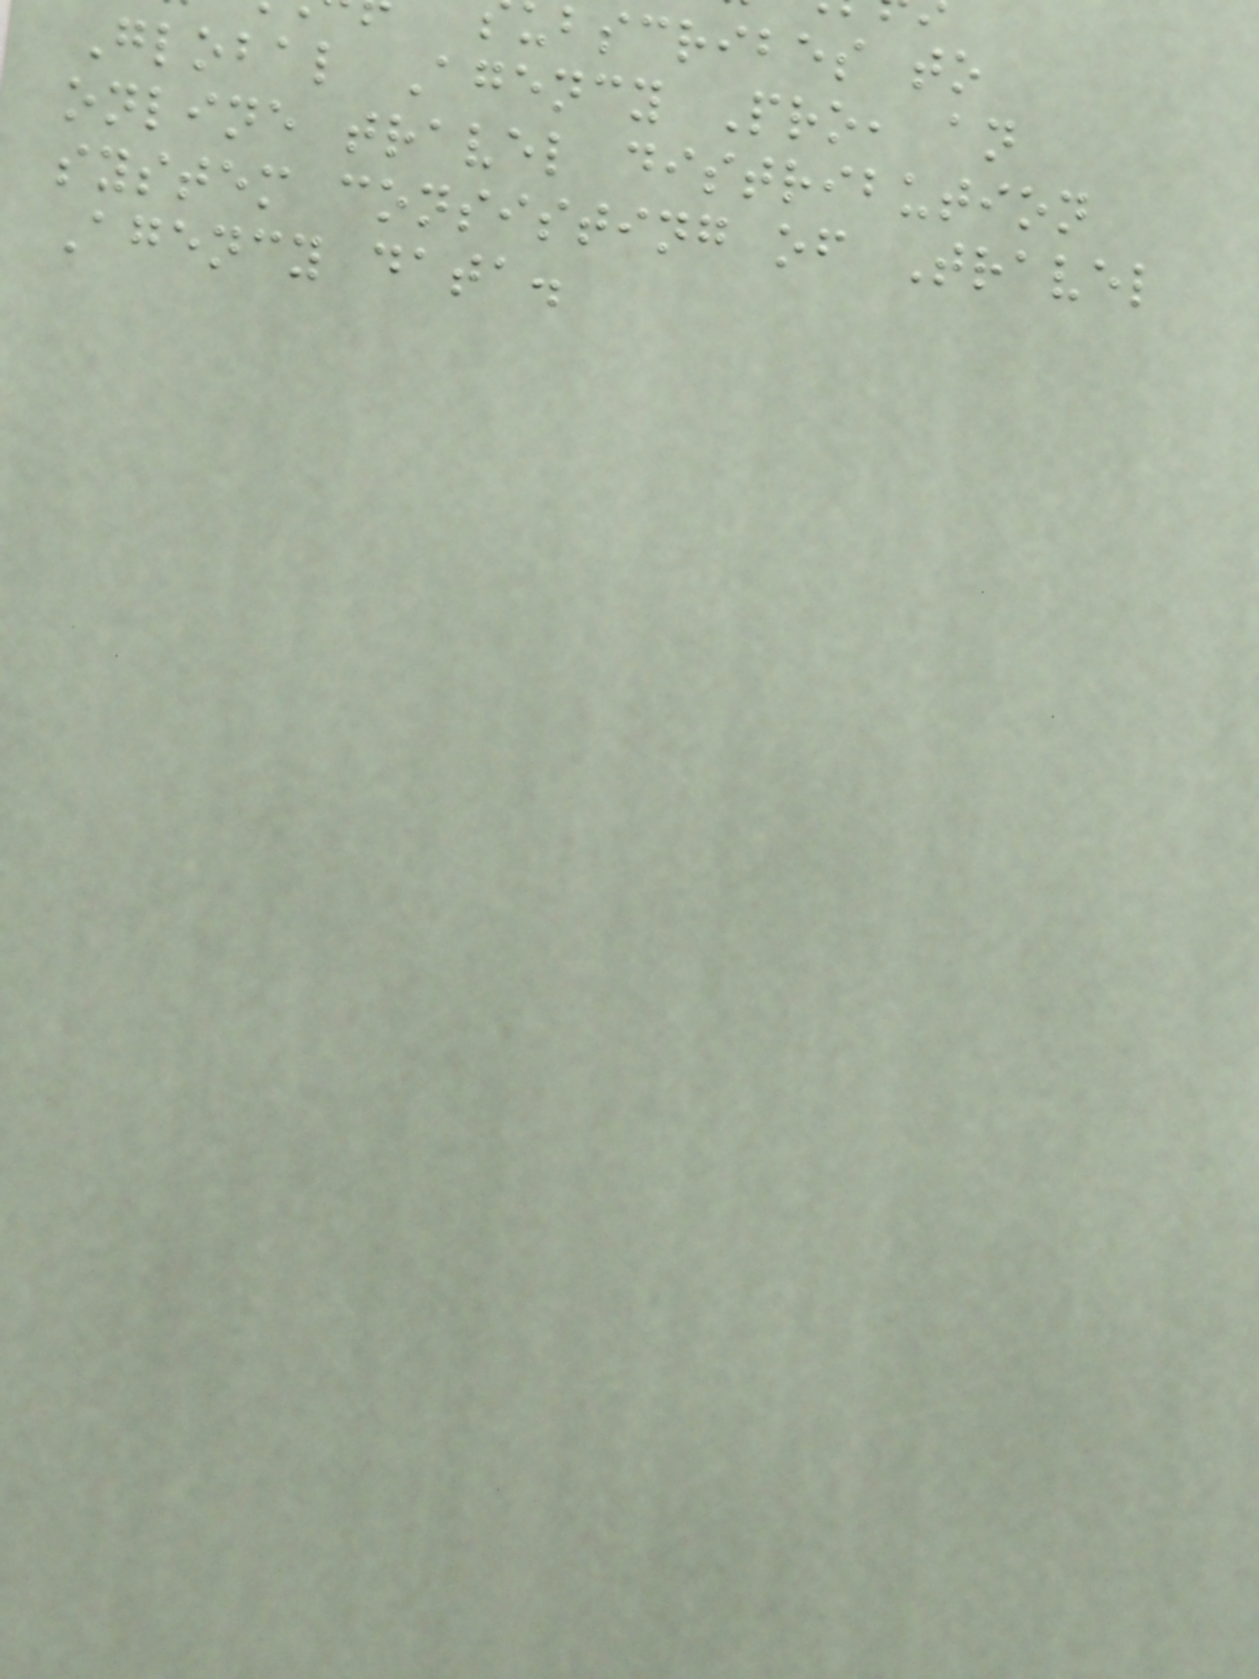bscribes to
Global Agency Pro, an
online travel distribution
system consisting of Travel
Agency data.
